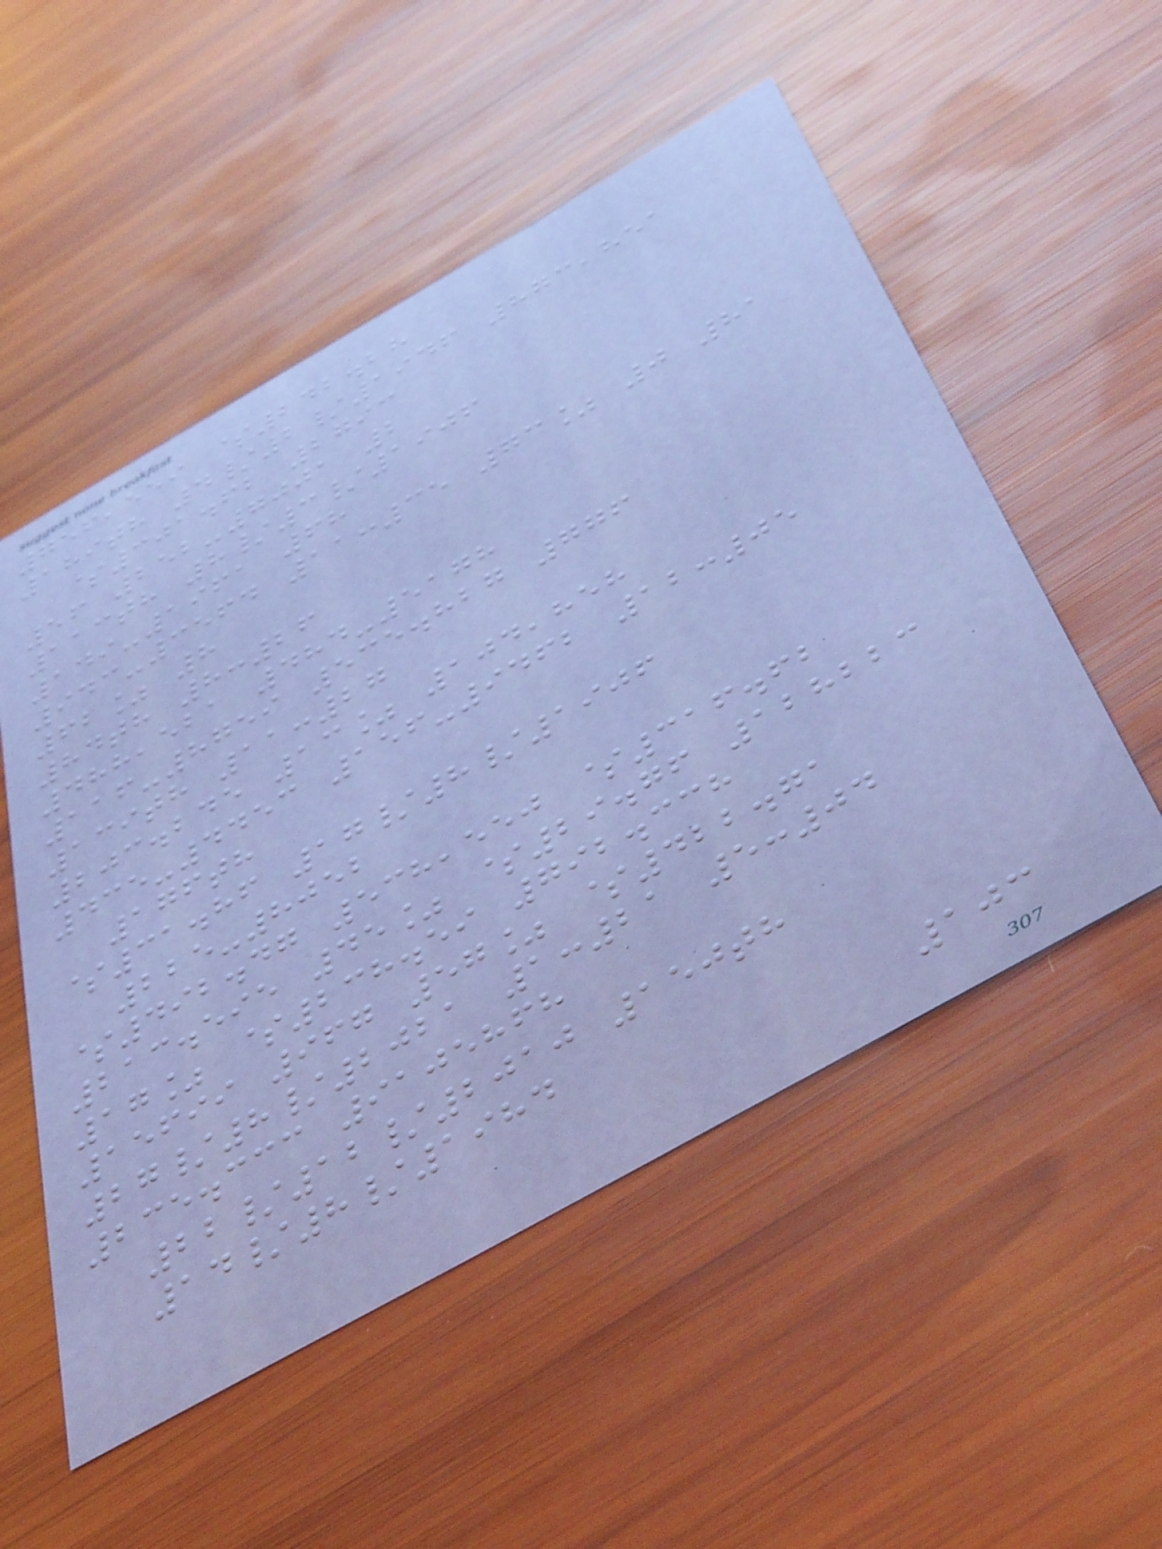756,559 $242.28
189th 4/2/1946 873,851
$301.62 2793
56 252-7001 2
113th 8/3/1906
149-1961 68
943-3564 11:35 73% 0 81
62% 8
84th 8:26
488,521 484-5178
116-8759 535.827 776
139th 11:27
203.245 13% 104,858
435-4453 156-9462 12:05
176th
$31.86 17/8/1906
225-8052
$492.47 538,550 $316.62
213.595 45% $29.76 128223
17% $238.59 792.338
15699 967 57% $422.71
27/8/2021 1:21 5:04
235.333 9105868
22/12/2010 150th
14/8/1984
103
